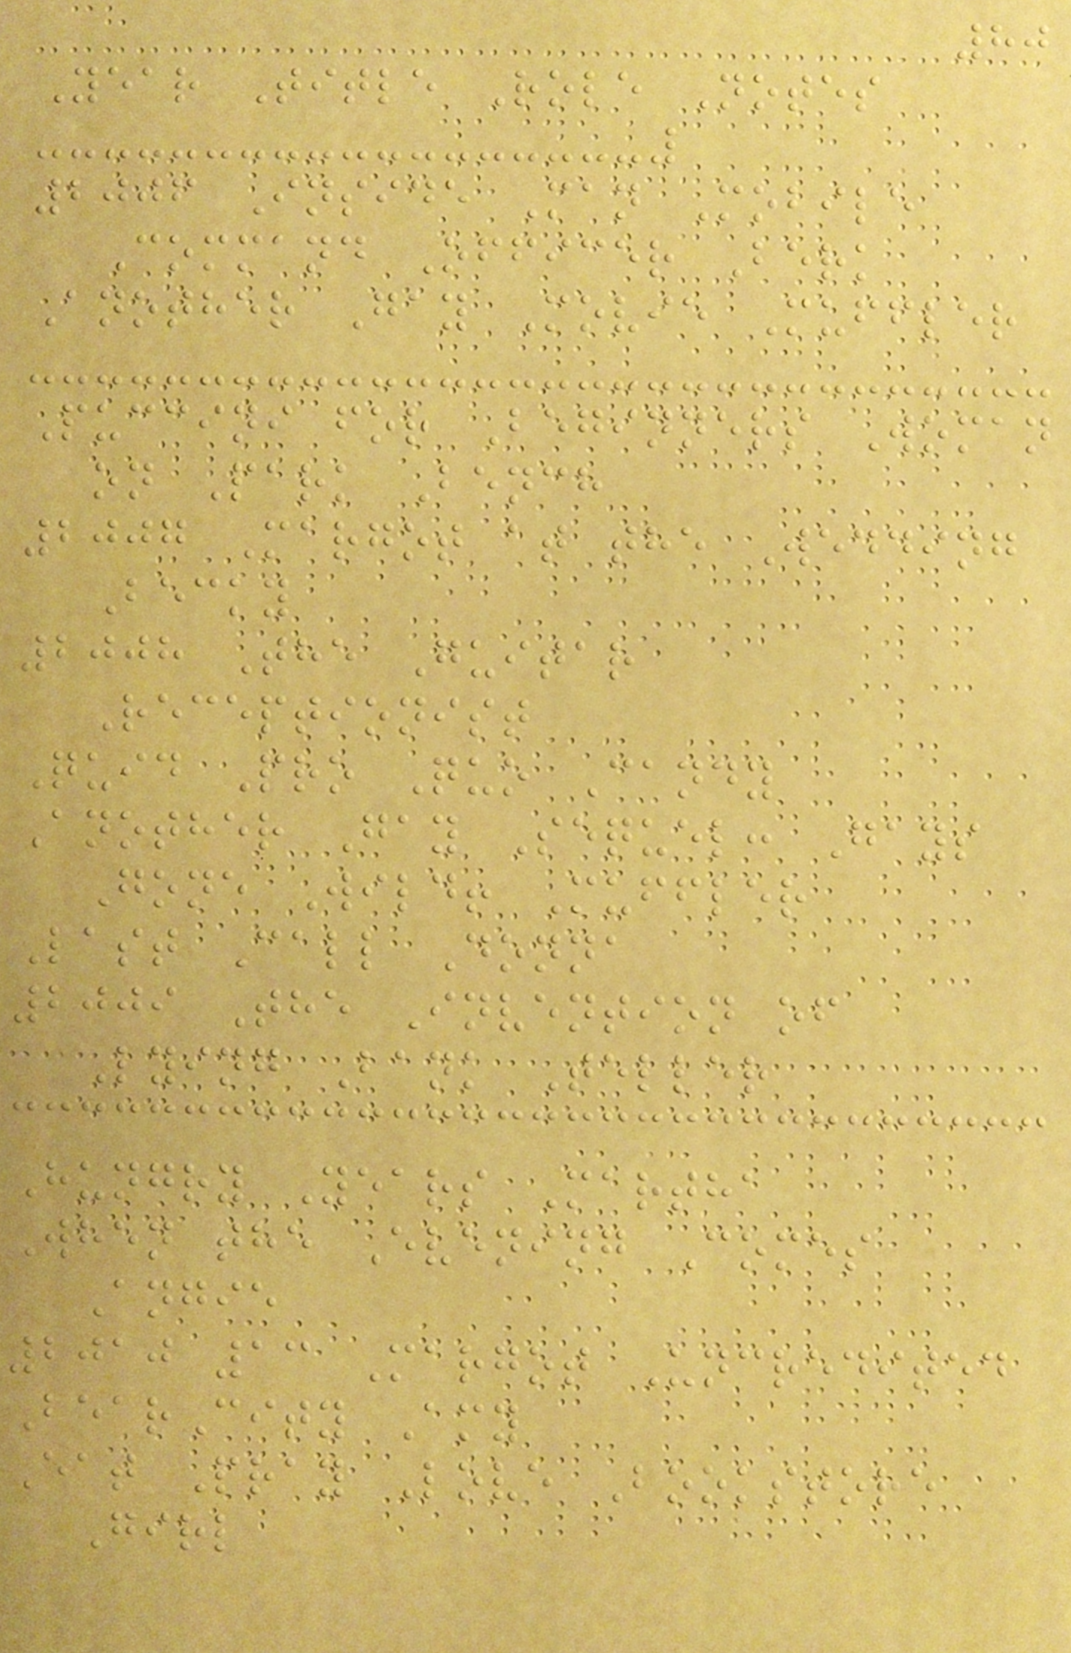80
Year Title Role Notes
2006 Inside Man Mobile
Command Officer Berk
Another Gay Movie Muffler
Puccini for Beginners Woman
on Park Bench
2007 Margot at the Wedding
Becky
2008 The Guitar
Receptionist
Quid Pro Quo Candy
Another Gay Sequel: Gays
Gone Wild! Muffler
Last Call Donna
2009 The Invention of
Lying Bank Teller
Hungry Years Martha
When the Evening Comes
Angie
2010 13 Margot Uncredited
BearCity Amy
Eat Pray Love Bookstore
Girl
